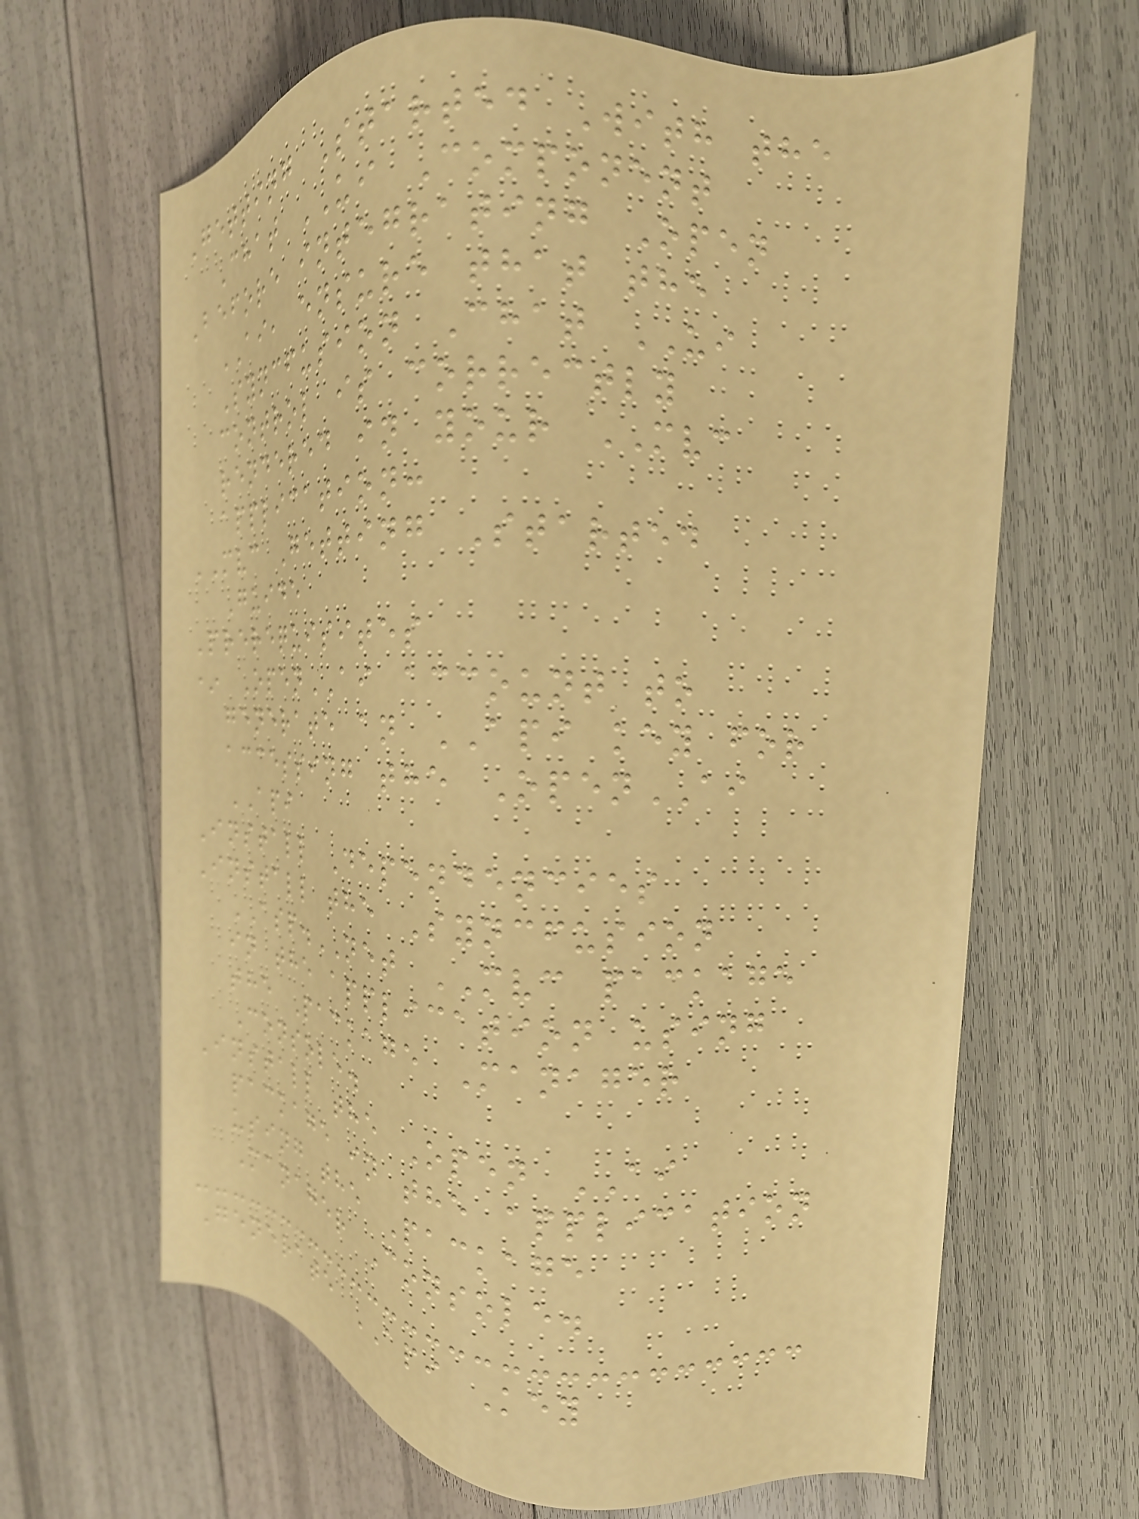Getting Started With the
Chat UI Component
Before integrating Open
AI, ensure that the
Syncfusion Chat UI
control is correctly
rendered in your MVC
application:
MVC Getting Started
Guide
Prerequisites
* OpenAI account to
generate an API key for
accessing the OpenAI
API
Install Dependencies
Install the Syncfusion
ASP.NET MVC package
in the application using
the Package Manager
Console.
Install the Open AI
package in the application
using the Package
Manager Console.
Generate API Key
